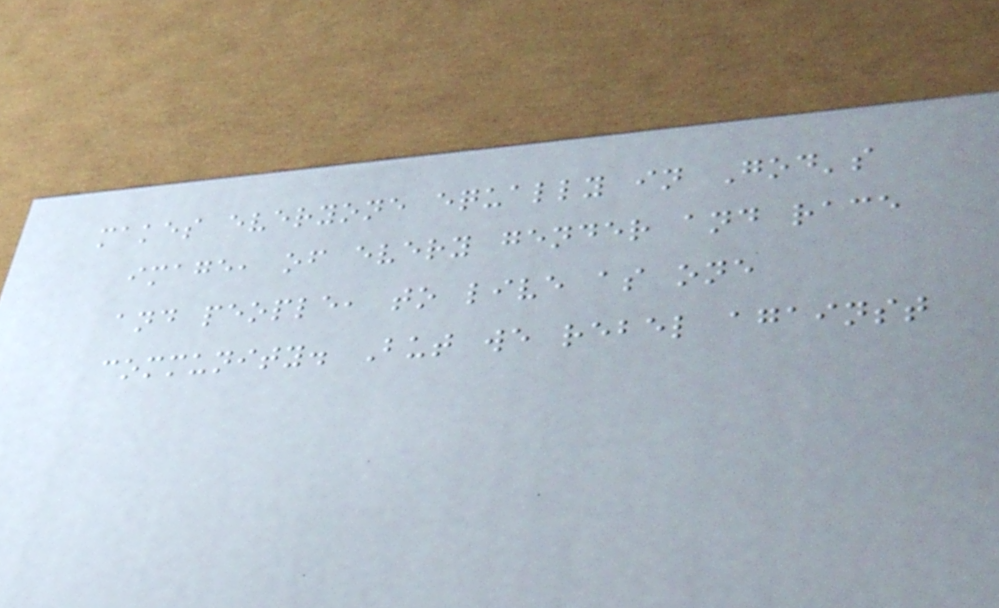makes everyone equally in God's
image, of every gender and race
and people, to live as one
community. But we rebel against
